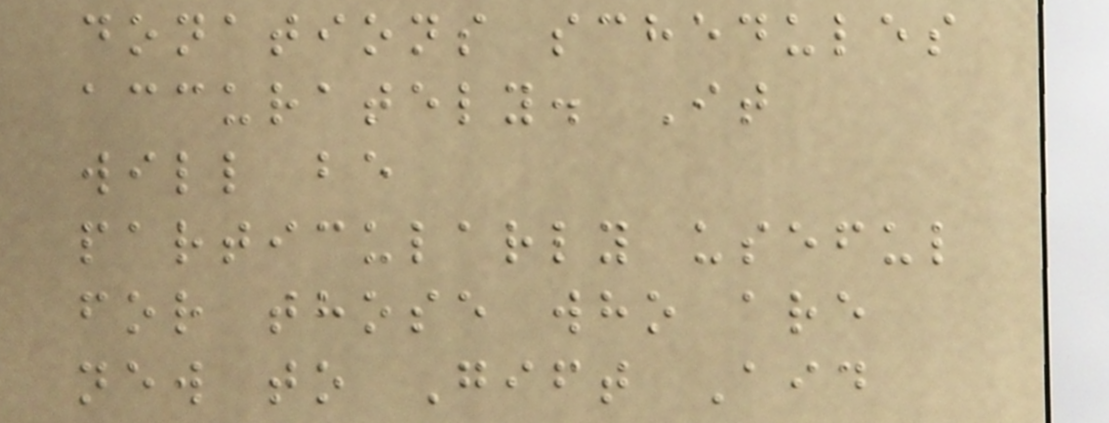donations schedules
accurately. It
will be
particularly useful
for those who are
new to Gift Aid
